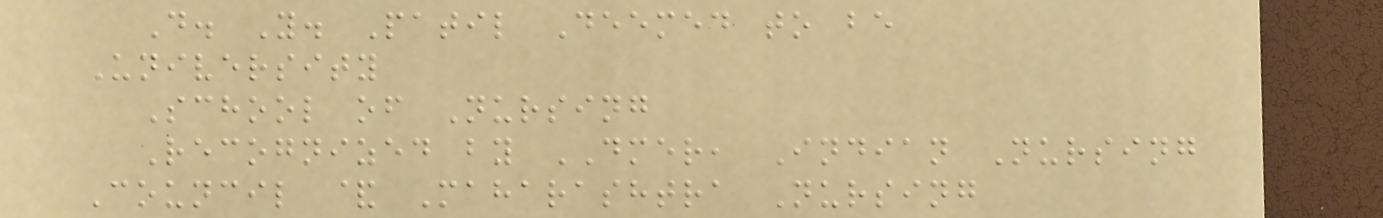D. Y. Patil Deemed to be
University
School of Nursing
Recognized by DMER, Indian Nursing
Council & Maharashtra Nursing
